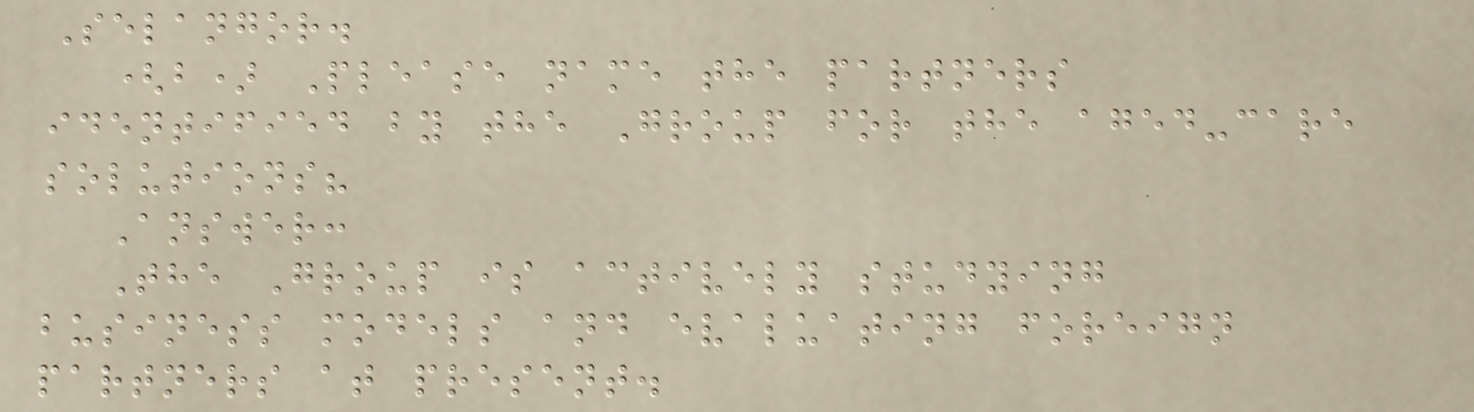Selangor.
(b) Please name the partners
identified by the Group for the aged-care
solutions?
Answer:
The Group is actively studying
business models and evaluating foreign
partners at present.
